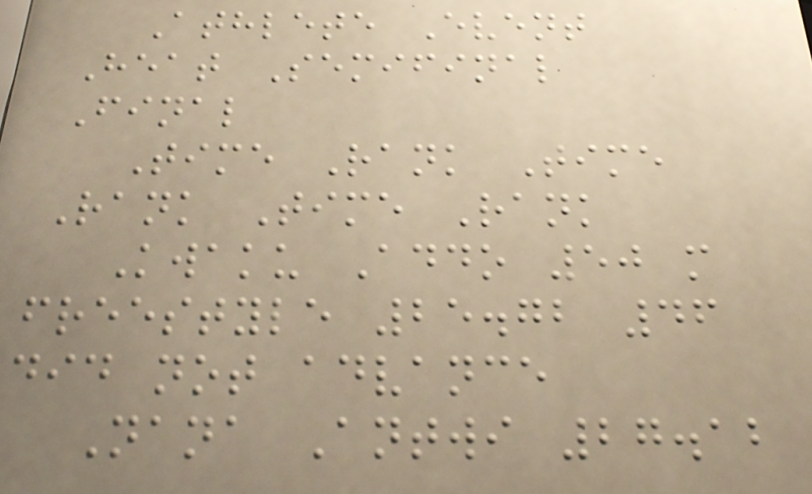Athlete Event
Heat Semifinal
Final
Time Rank Time
Rank Time Rank
Kwaku Addo 50 m
freestyle 25.72 46
did not advance
Nana Antwi 27.12
